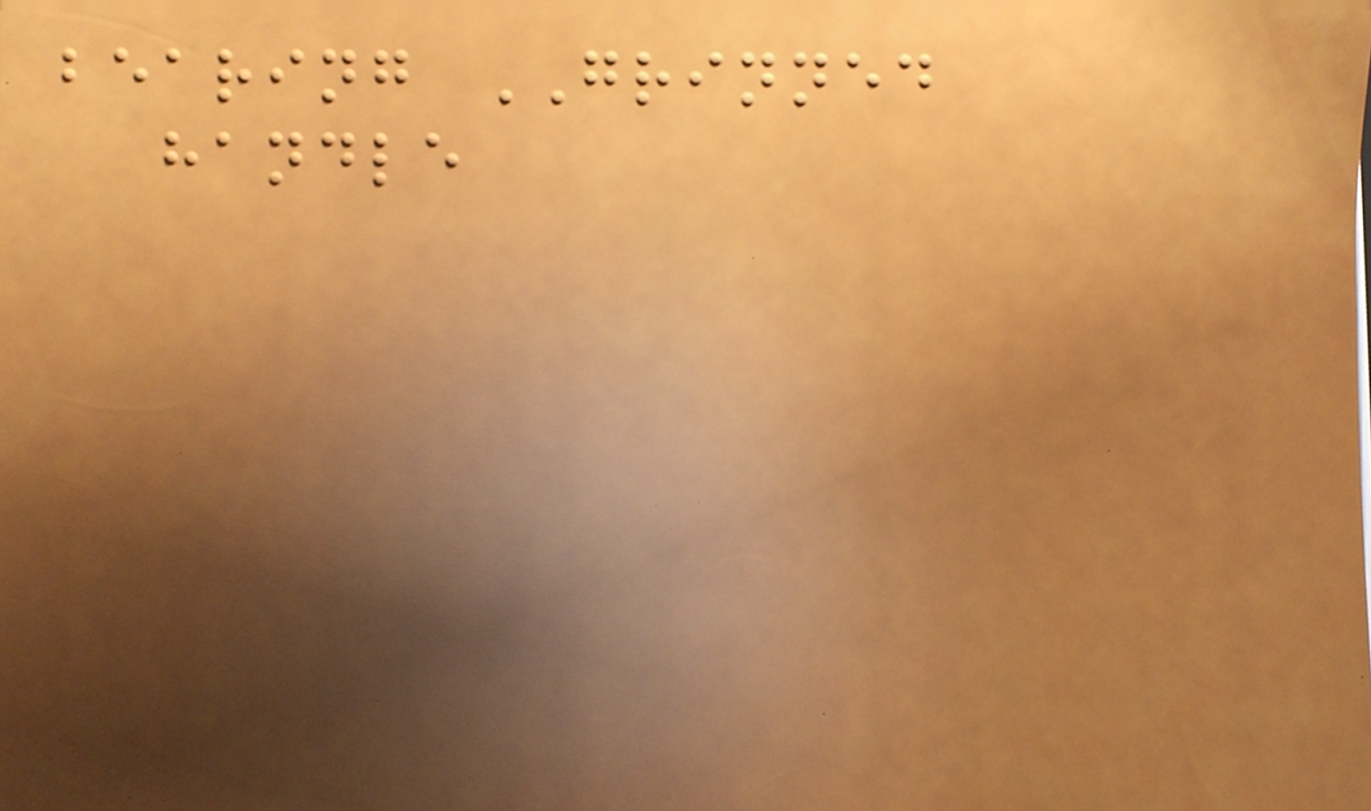bearing GRINNED
handle
